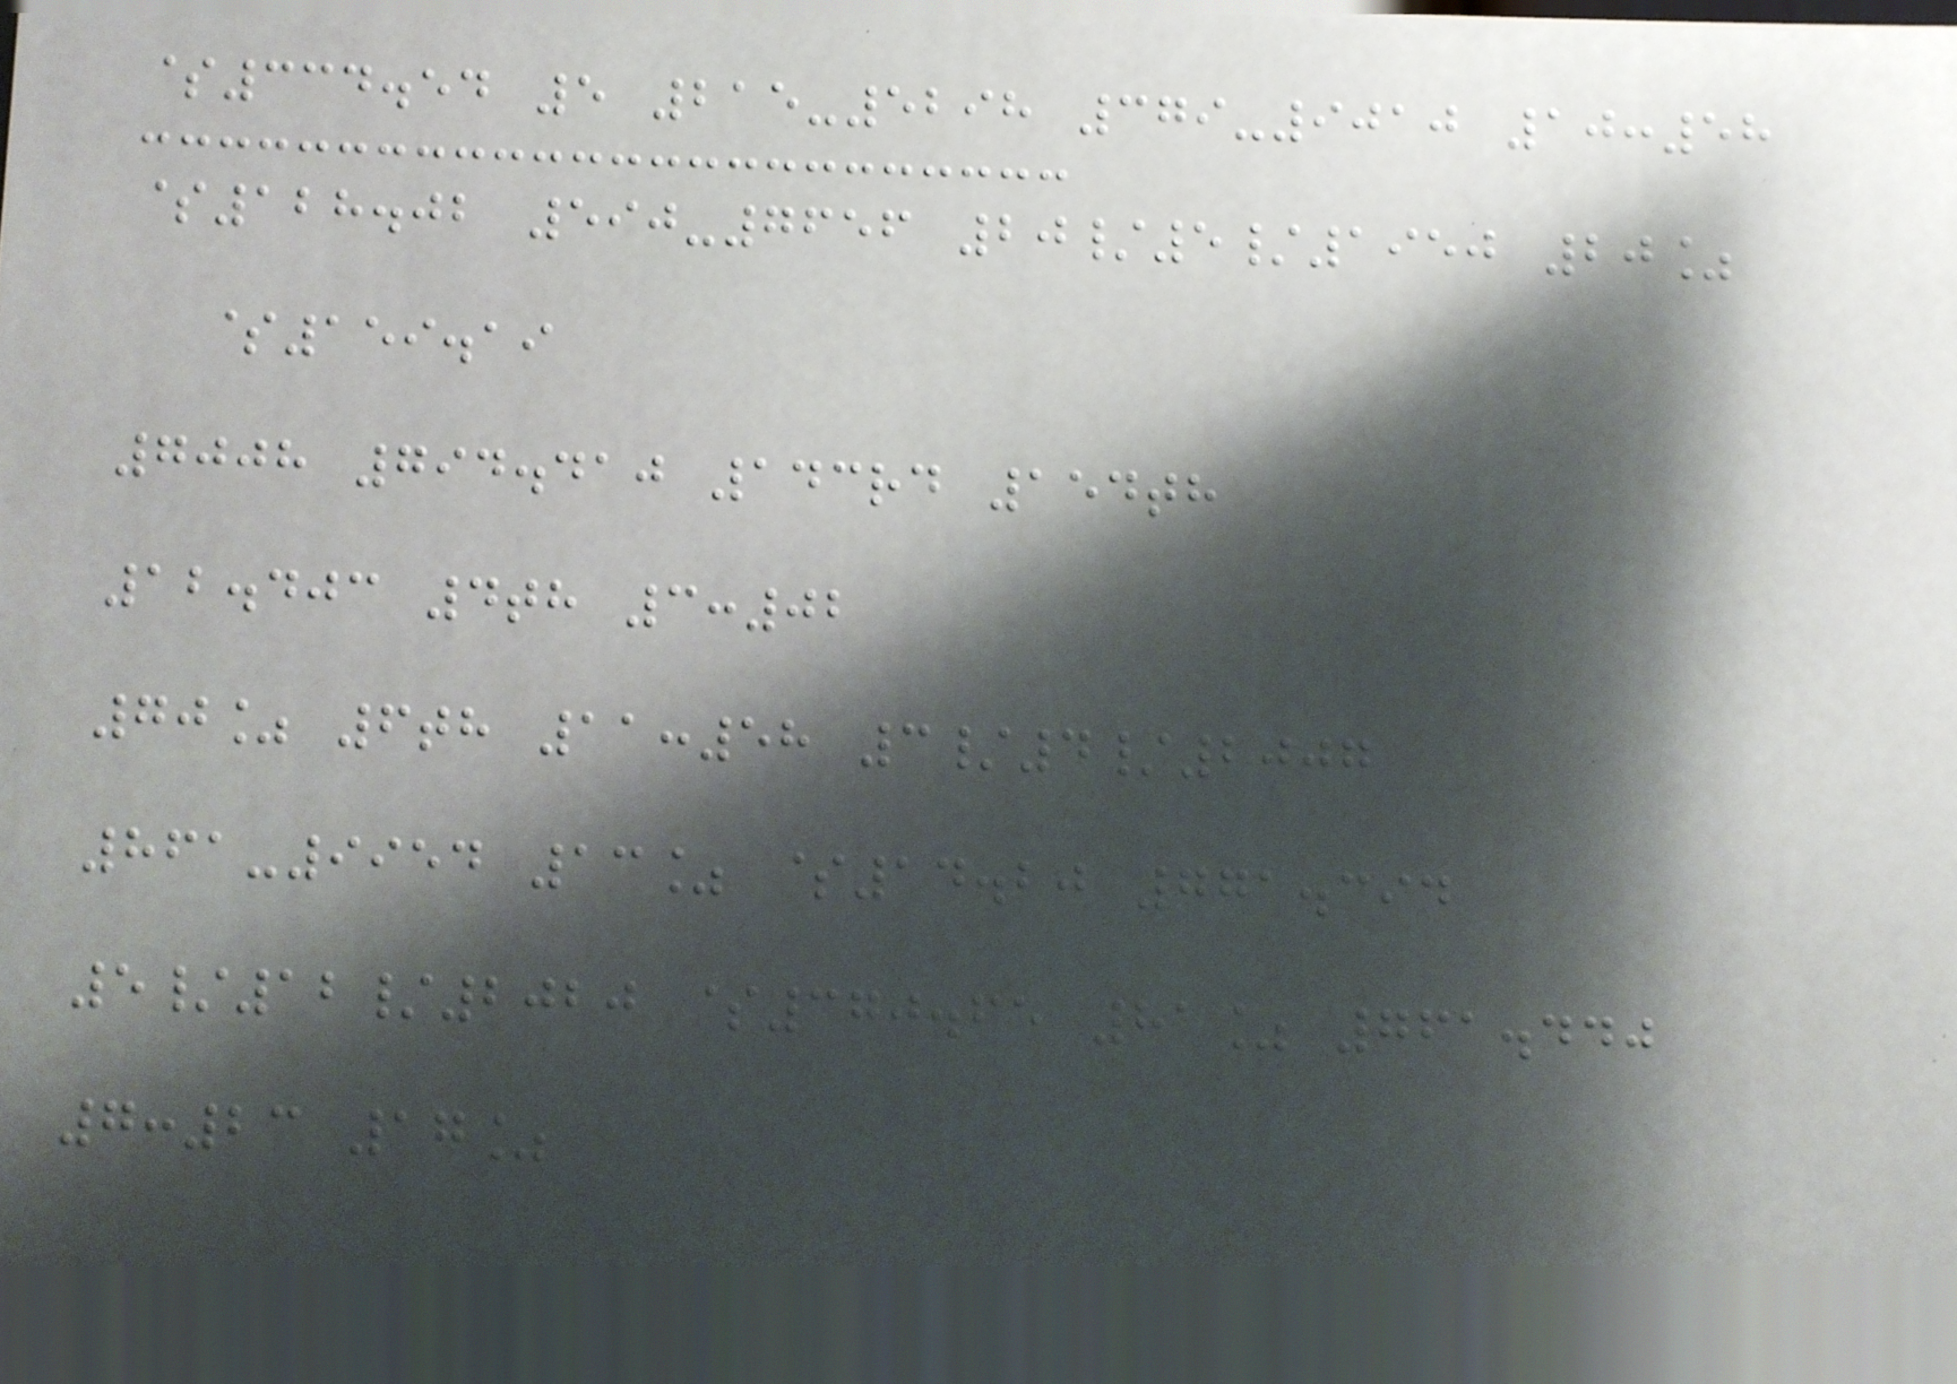$334.54 5 215-5298 379-9010 10:58
$128.02 590-7656 20/5/1950 20%
$159.19
7008 794.410 143rd 154th
12.403 4th 3:02
70% 6th 11:58 3/4/2007
861-9954 13% $14.20 771.394
5/12/2020 $370.65 81% 761.440
7:23 17%
